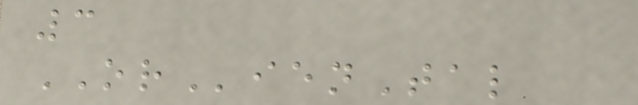3
ORienTal
